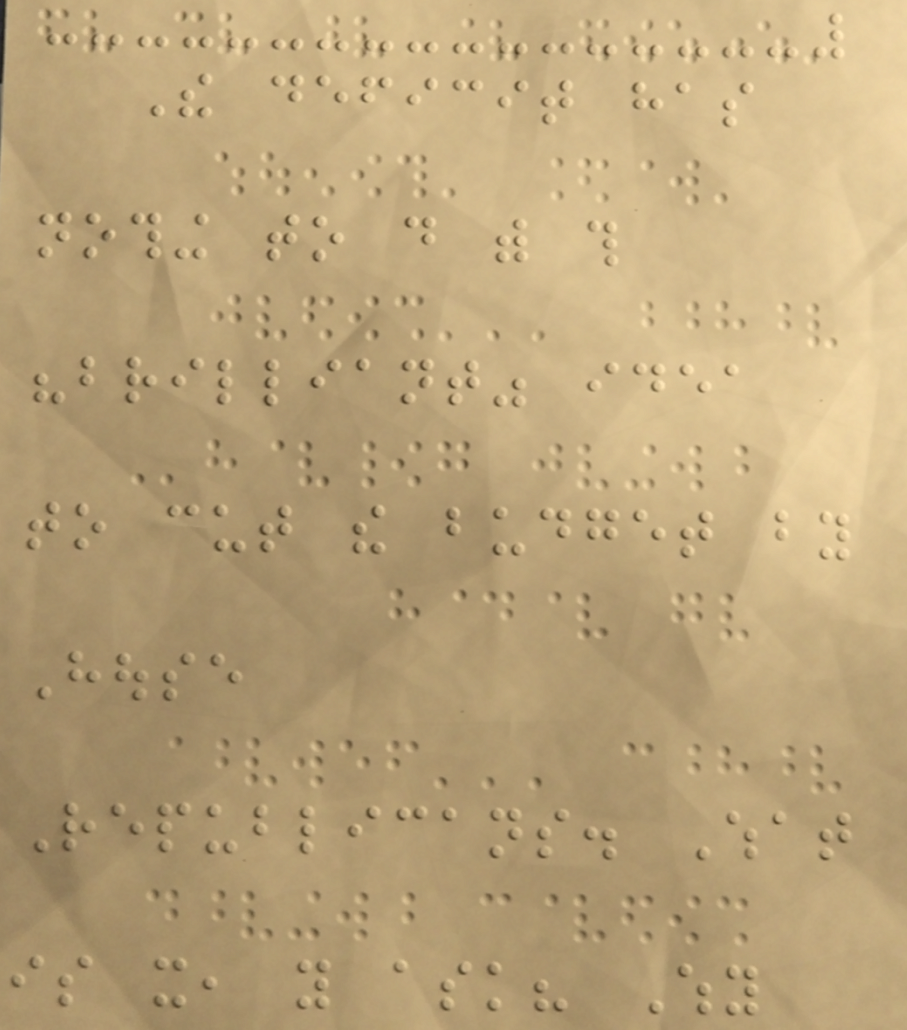The deficit has
nothing to do with this
"brilliant" idea
to cut the budget by
House
Republicans. What
is it, you ask? Why
